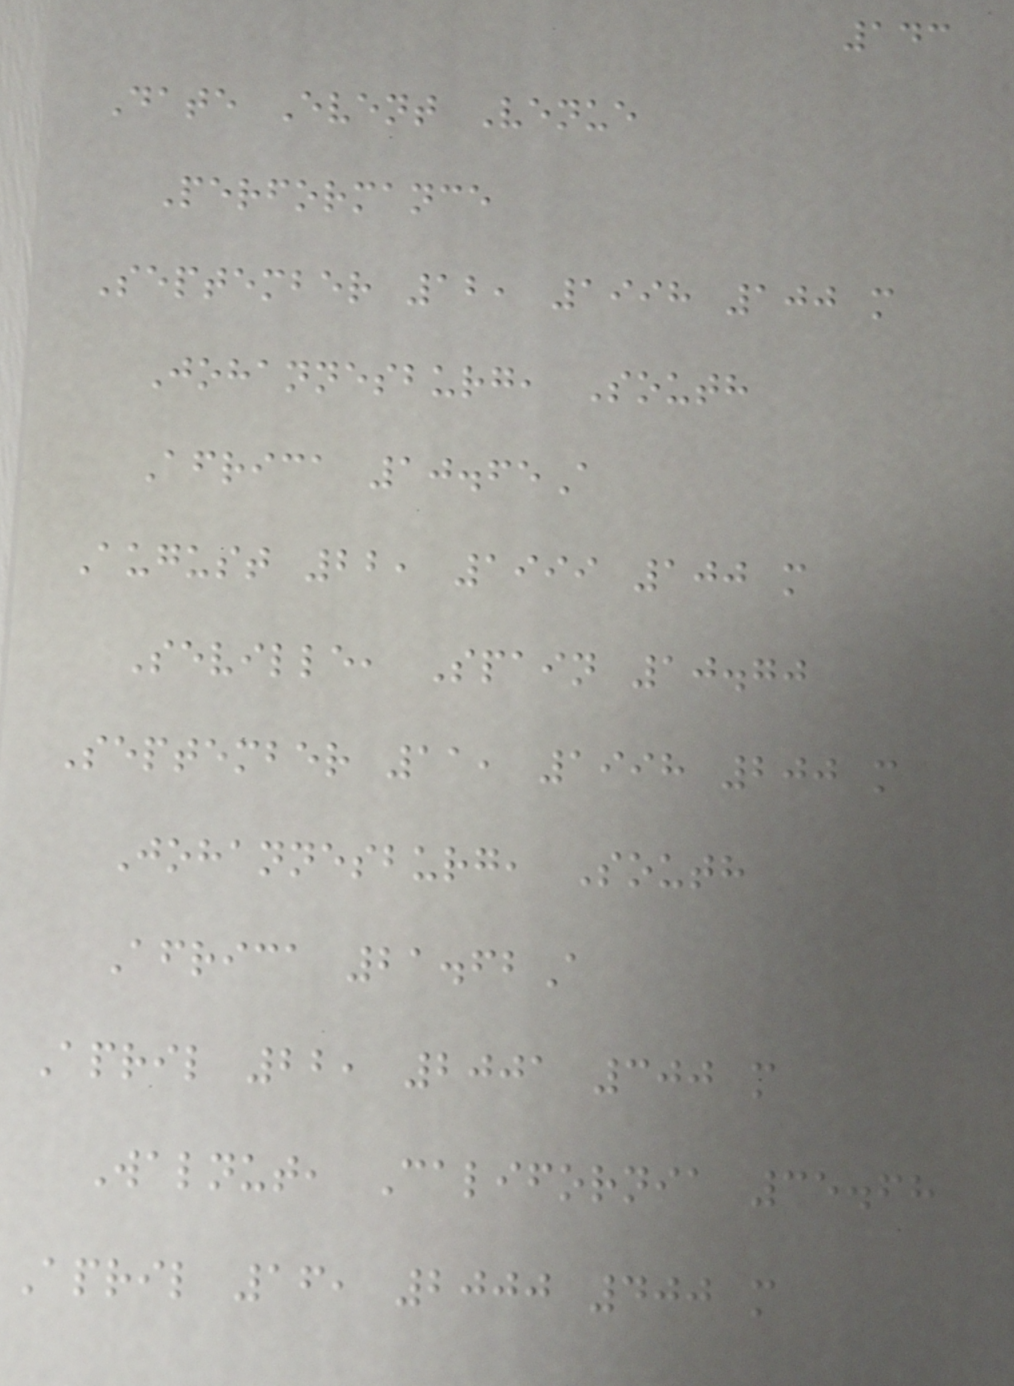143
Date Event Venue
Performance
September 12, 1998 100 m
Johannesburg, South
Africa 10.65A
August 22, 1999 100 m
Seville, Spain 10.70
September 11, 1998 200 m
Johannesburg, South
Africa 21.62A
April 22, 2001 300 m
Walnut, California 35.68
April 16, 2000 400 m
